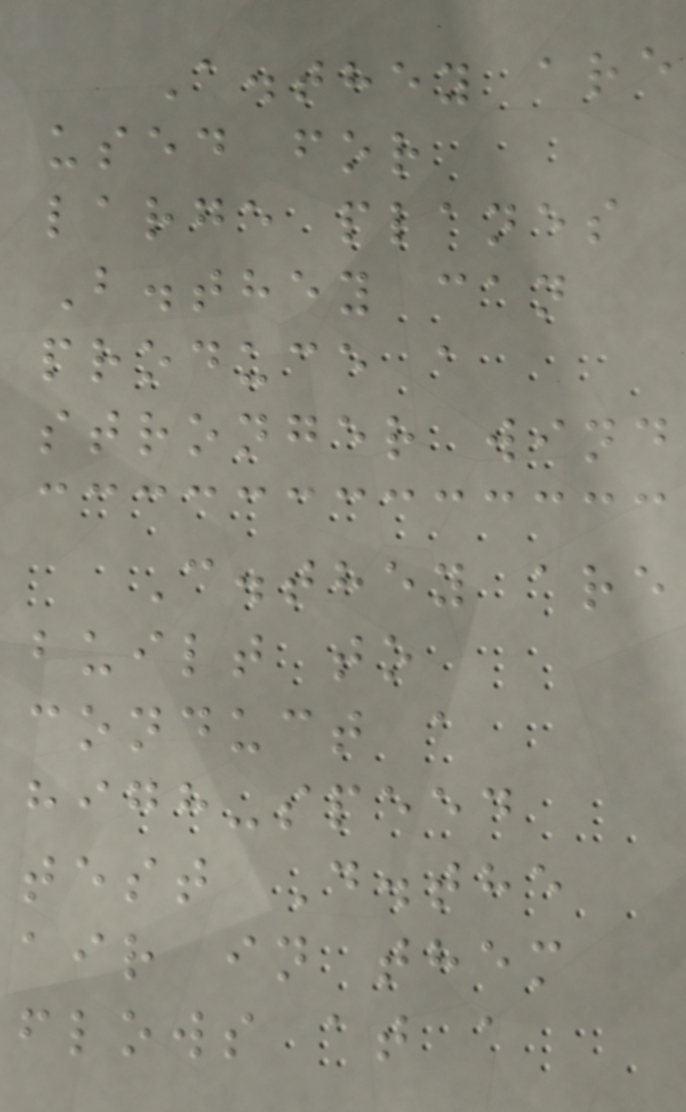A.they are
used for
large planes
B.they can
produce a
stronger wind
C.they are
built to
conduct a
high-speed
test D.the
air in them
flows at a
